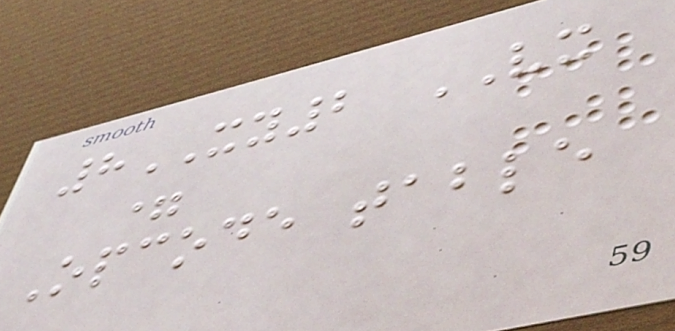8XY2 VX
=
Opcode table
